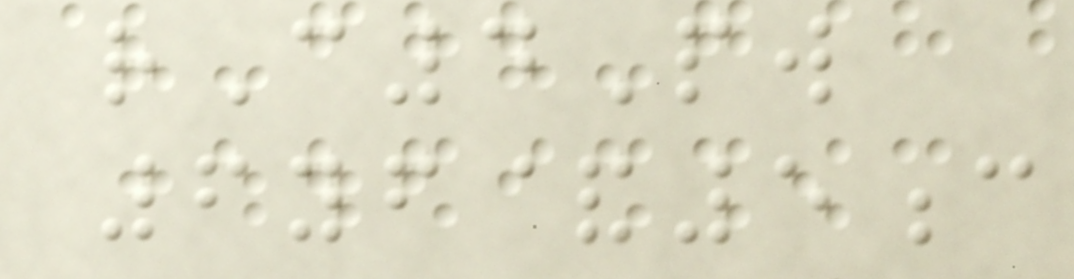rC4Pw
6yf&5c
